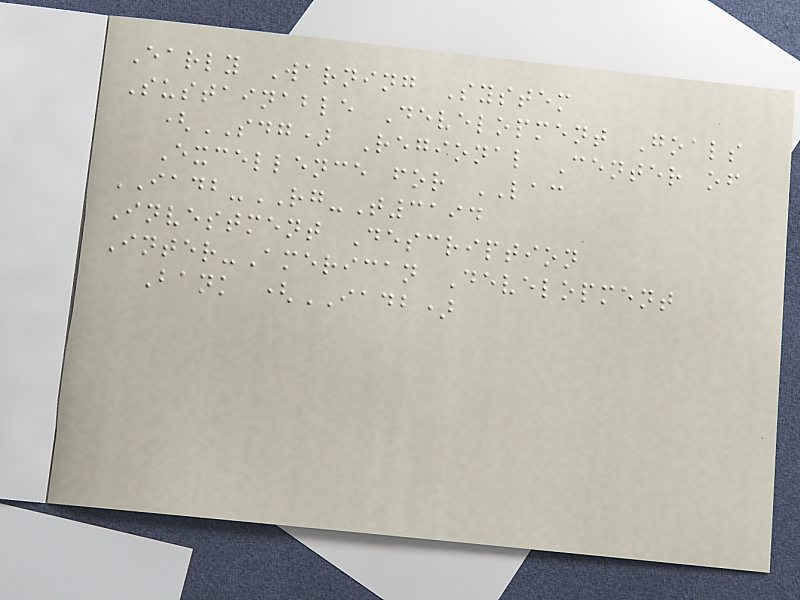Early Warning System
Sustainable Development Goals
(SDG) Regional Center of
Excellence for LAC
IADB-RG-T3194
Investment Description
Inter-American Development
Bank (IADB)
